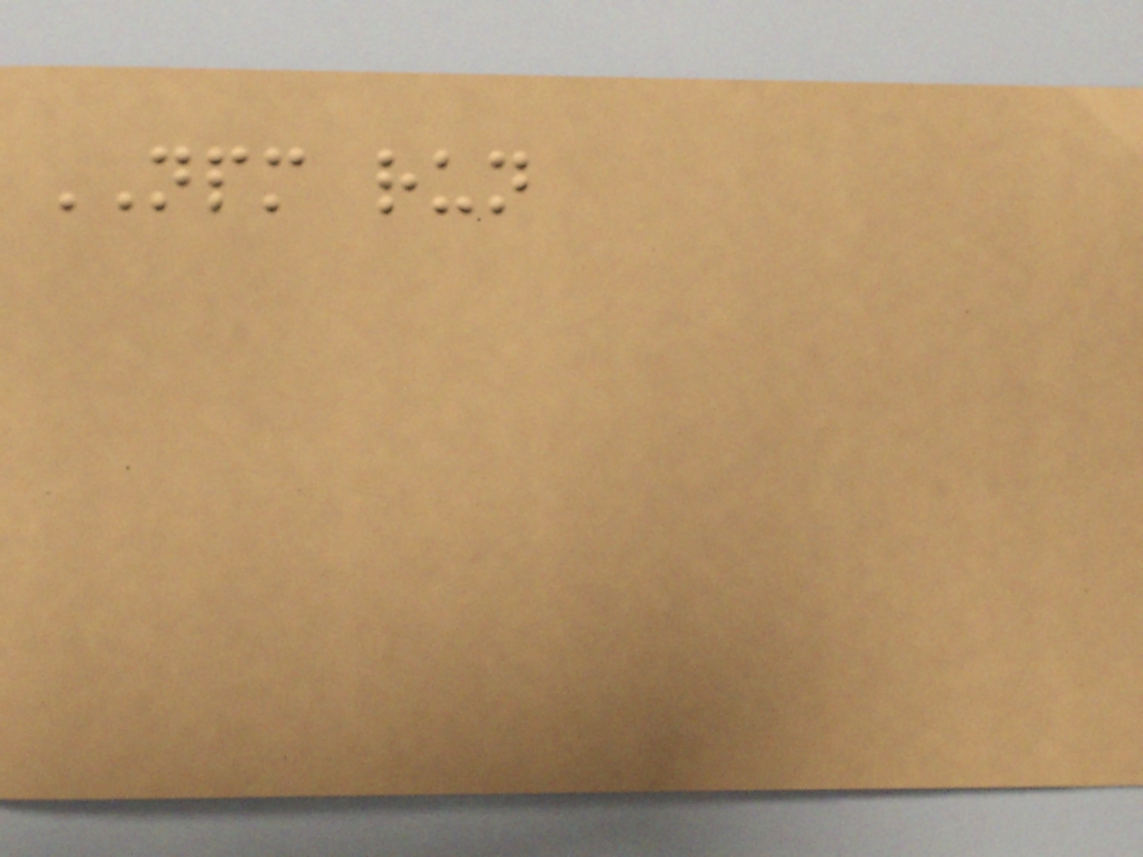NPM run
